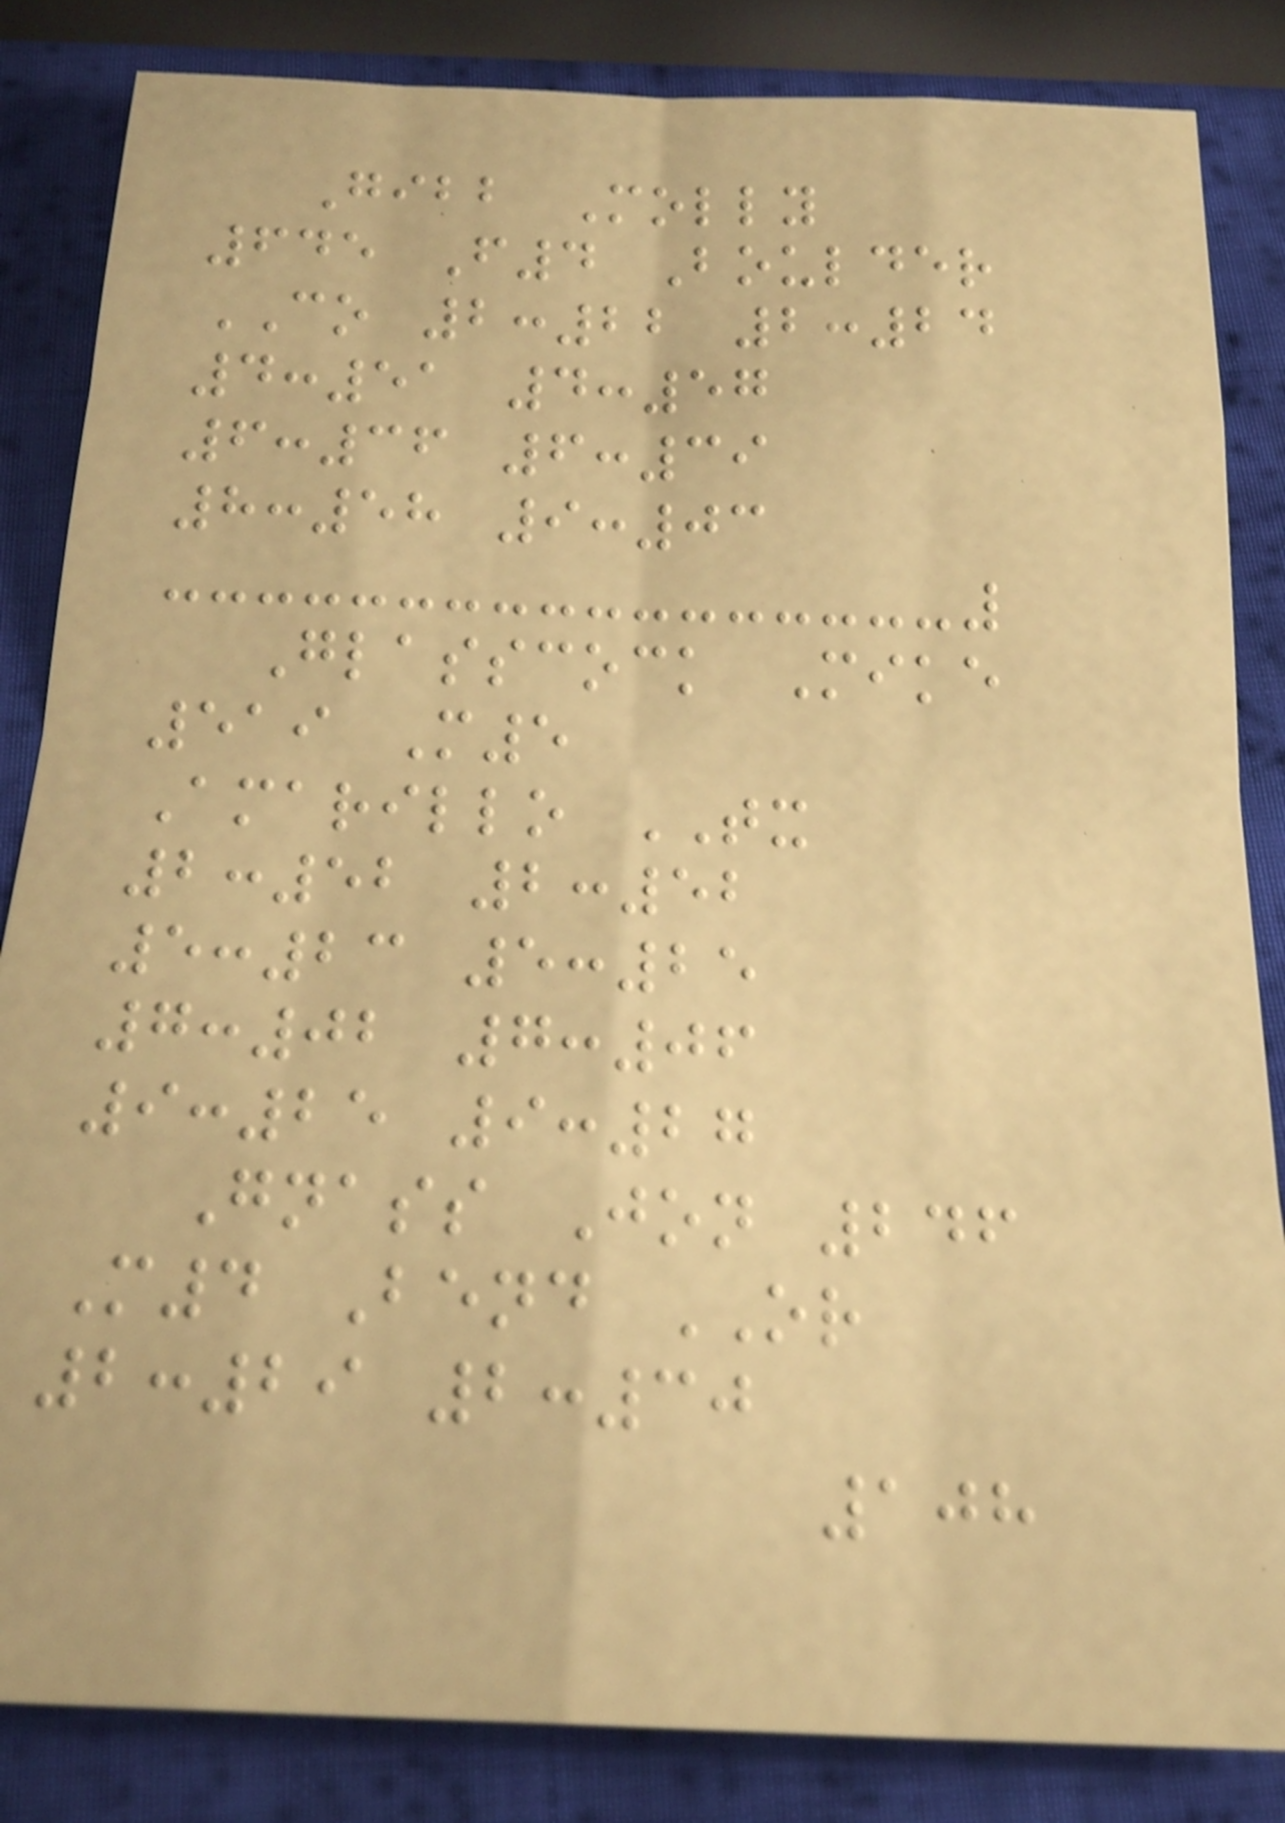Gibb Molly
645 F4 Boulder
CO 2:22 2:24
4:51 4:57
6:36 6:39
8:58 9:03
Glasscock Mike
519 M5
Amarillo TX
2:52 2:52
5:23 5:25
7:02 7:06
9:25 9:27
Gnass Jon 246
M4 Bend OR
2:29 2:30
108
